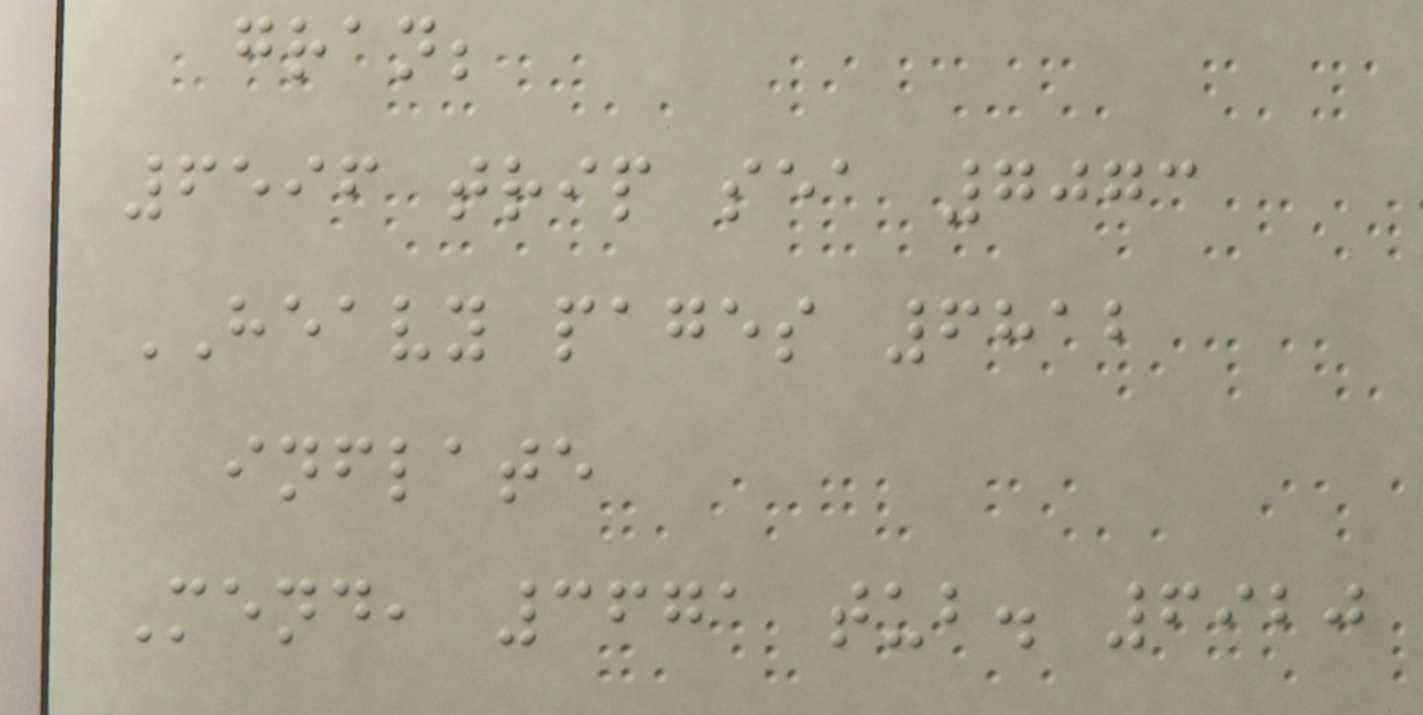gran;
6596 trip sea 7073
HEAVY pages 6812
inflate
Mend, 3671 tub. 6920
